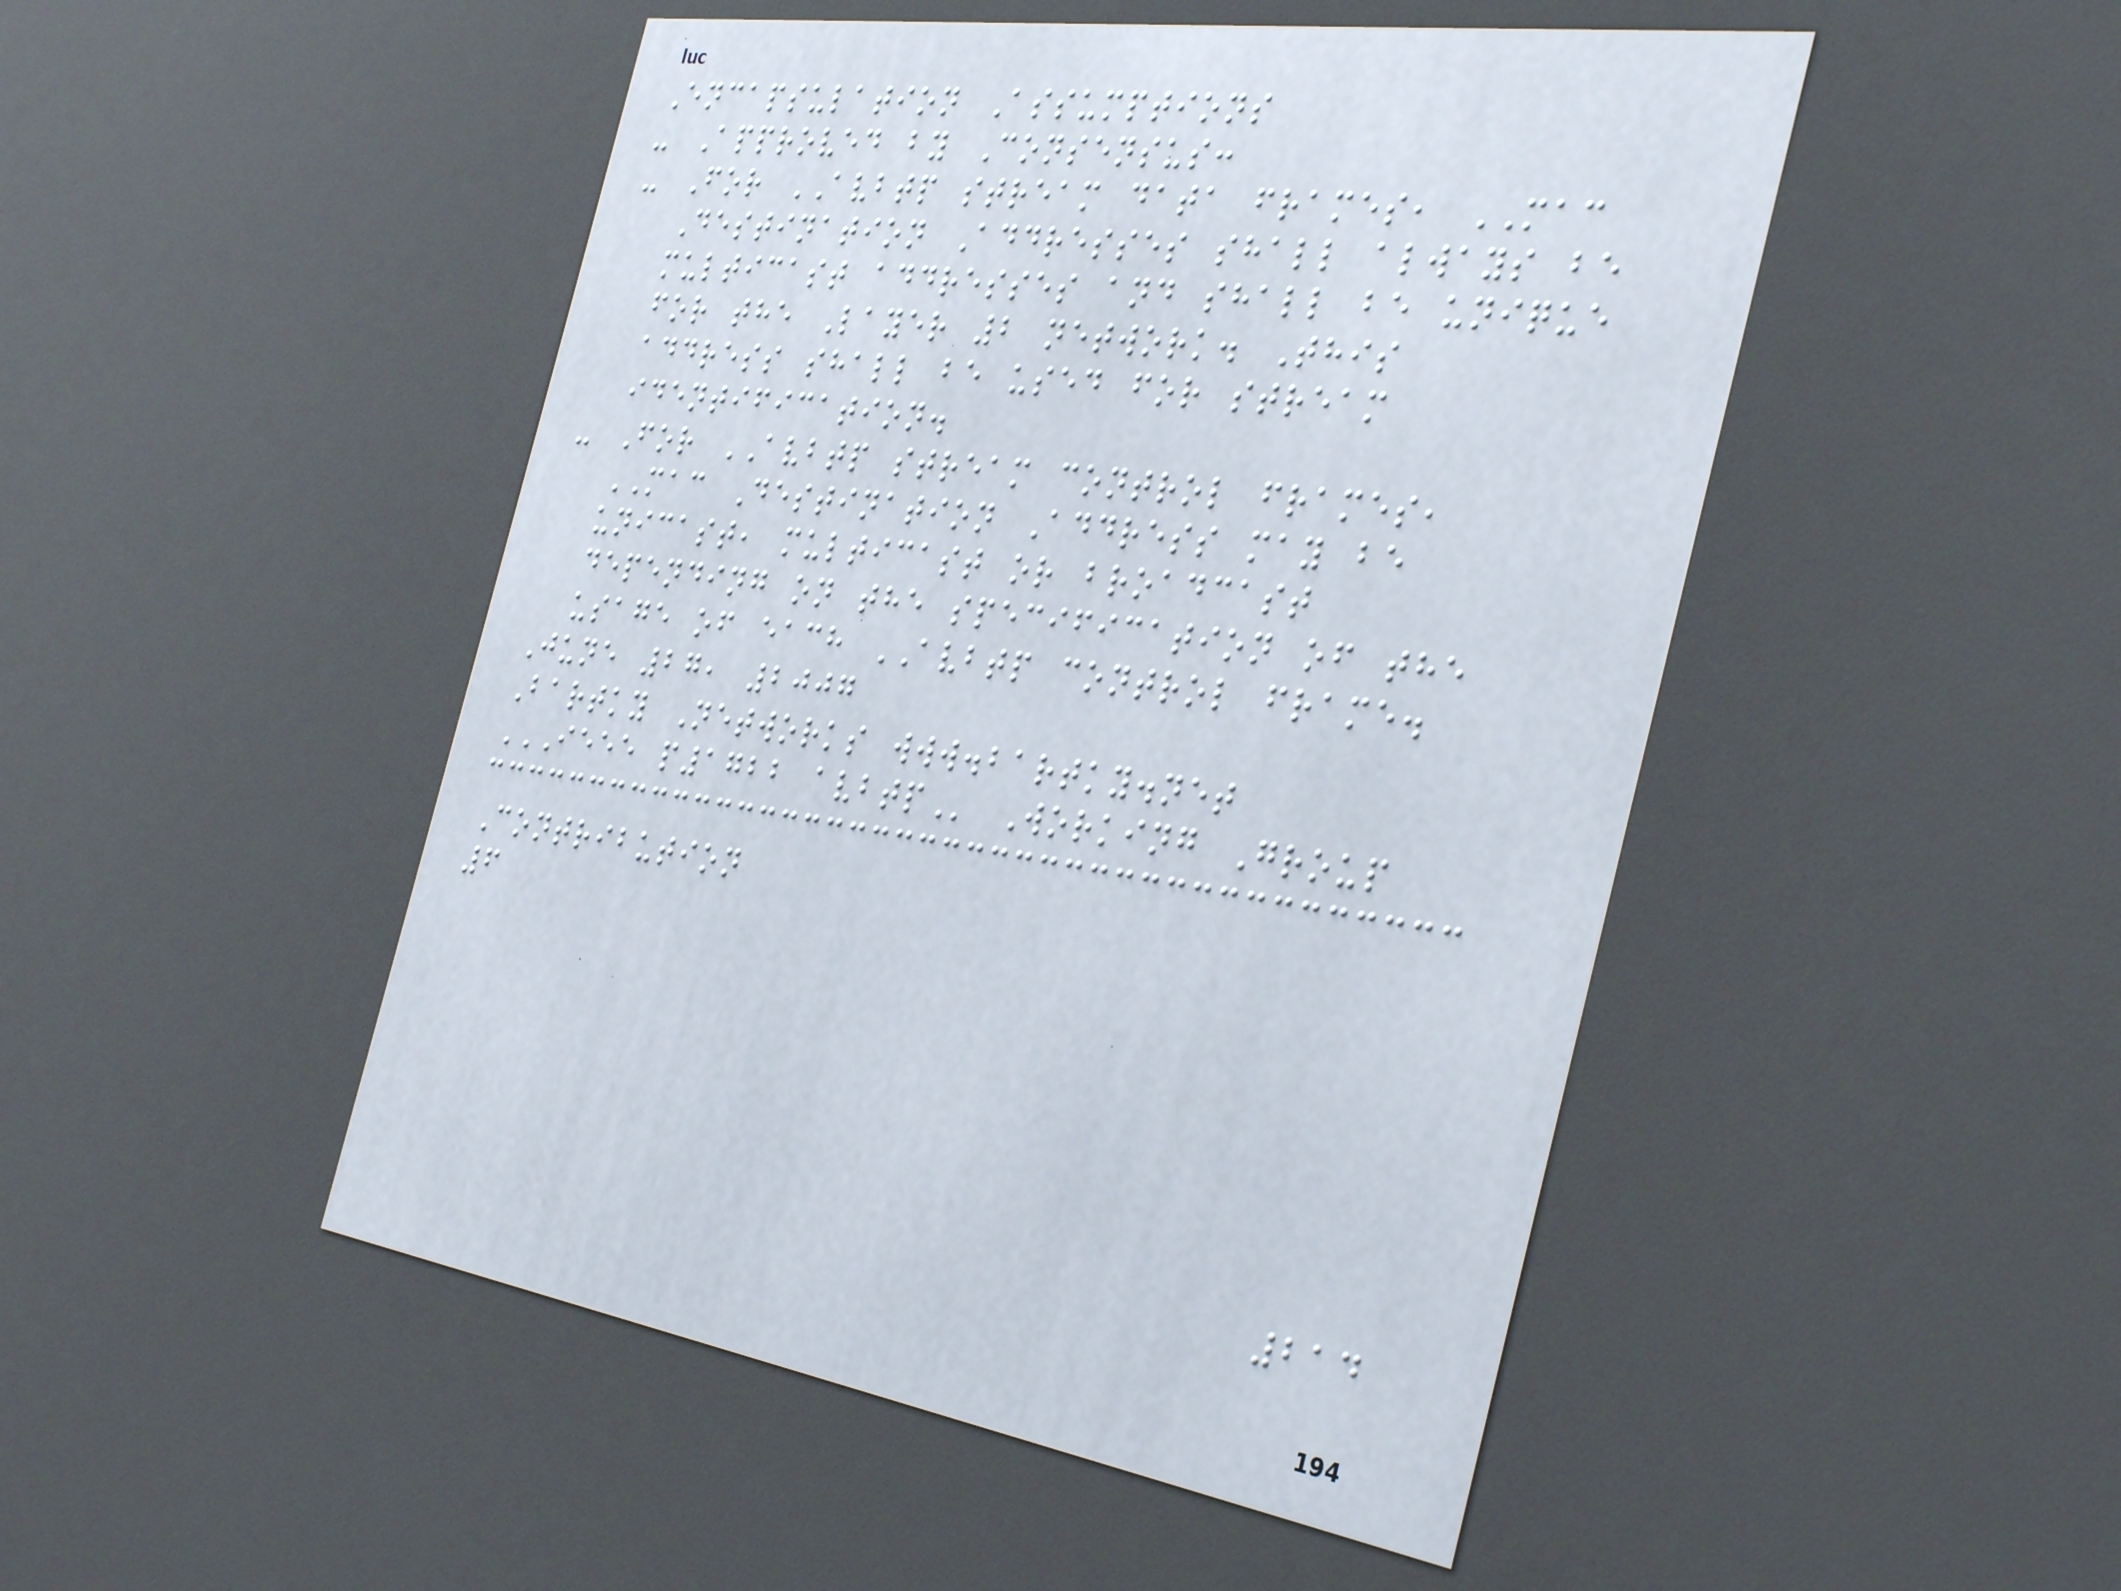Encapsulation Assumptions
- Approved by Consensus:
- For AVBTP stream data frames, MAC
Destination Addresses shall always be
multicast addresses and shall be unique
for the Layer 2 network. This
address shall be used for stream
identification.
- For AVBTP stream control frames,
MAC Destination Address may be
unicast, multicast or broadcast
depending on the specification of the
usage of each AVBTP control frame.
June 27, 2007
Bartky Networks www.bartky.net
IEEE P1722 AVBTP Working Group
Contribution
6
214
